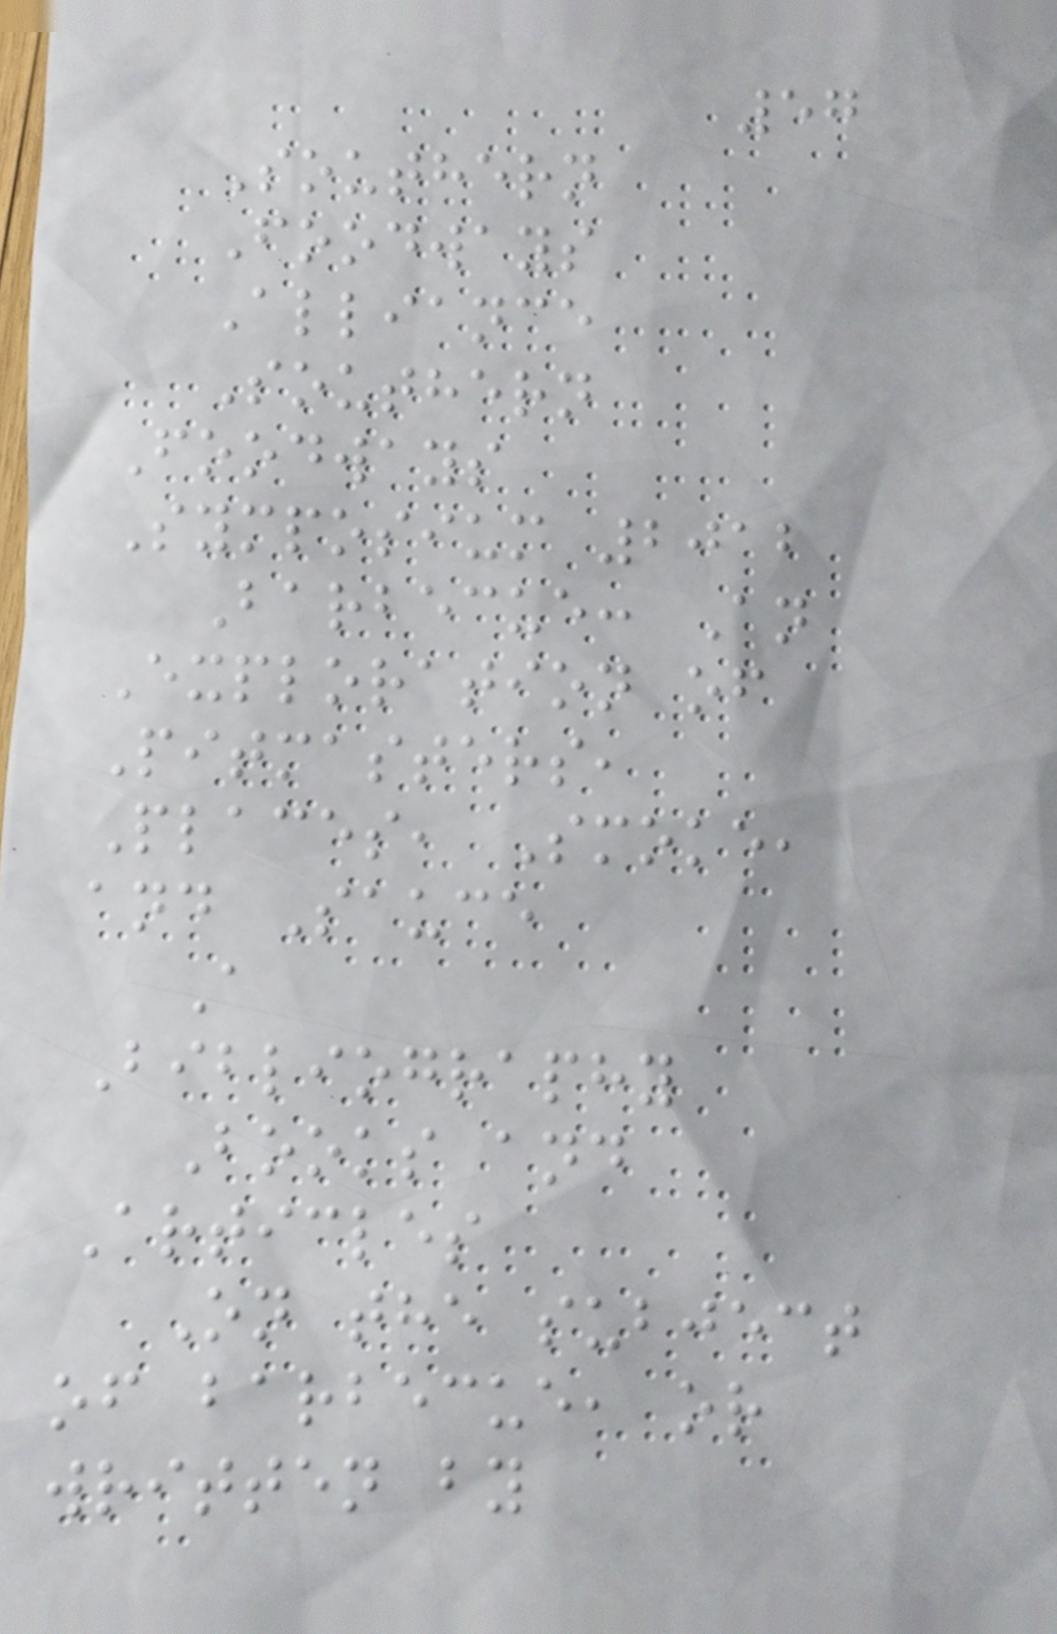57
Southern
Foodways
Alliance
Southern
Foodways
Symposium 2012
Barbecue: An
Exploration of
Pitmasters,
Places, Smoke,
and Sauce
A
Bibliography
Books and
Articles
On the subject
of barbecue, or
written by
